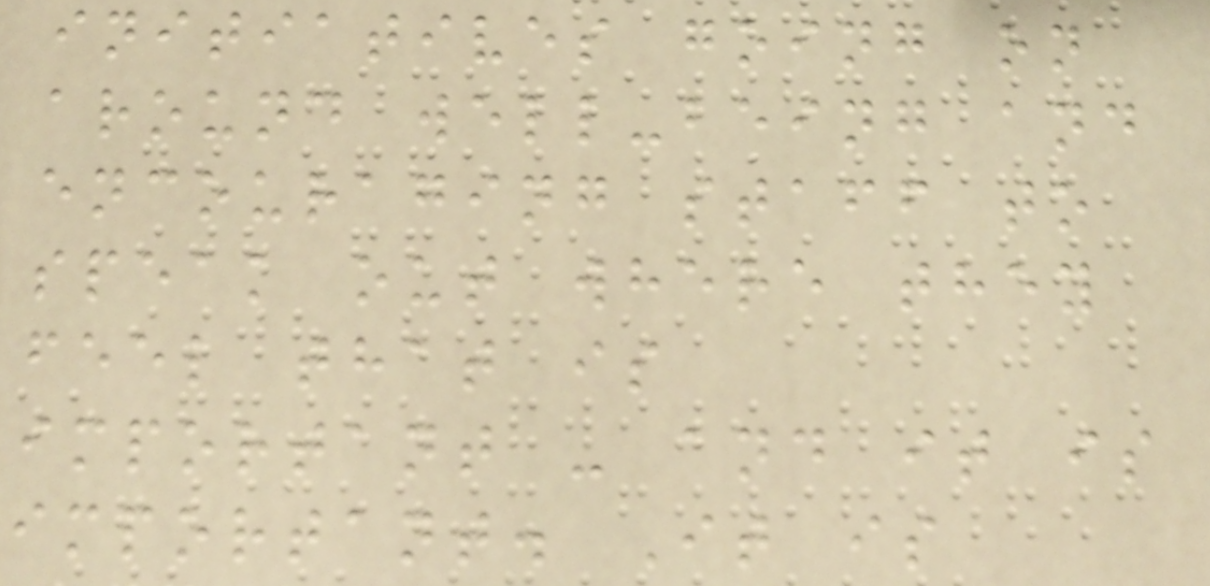initiatives going on
around well-being and
encouraging staff to
speak out where they
feel that is
important - and it is
important. It is
